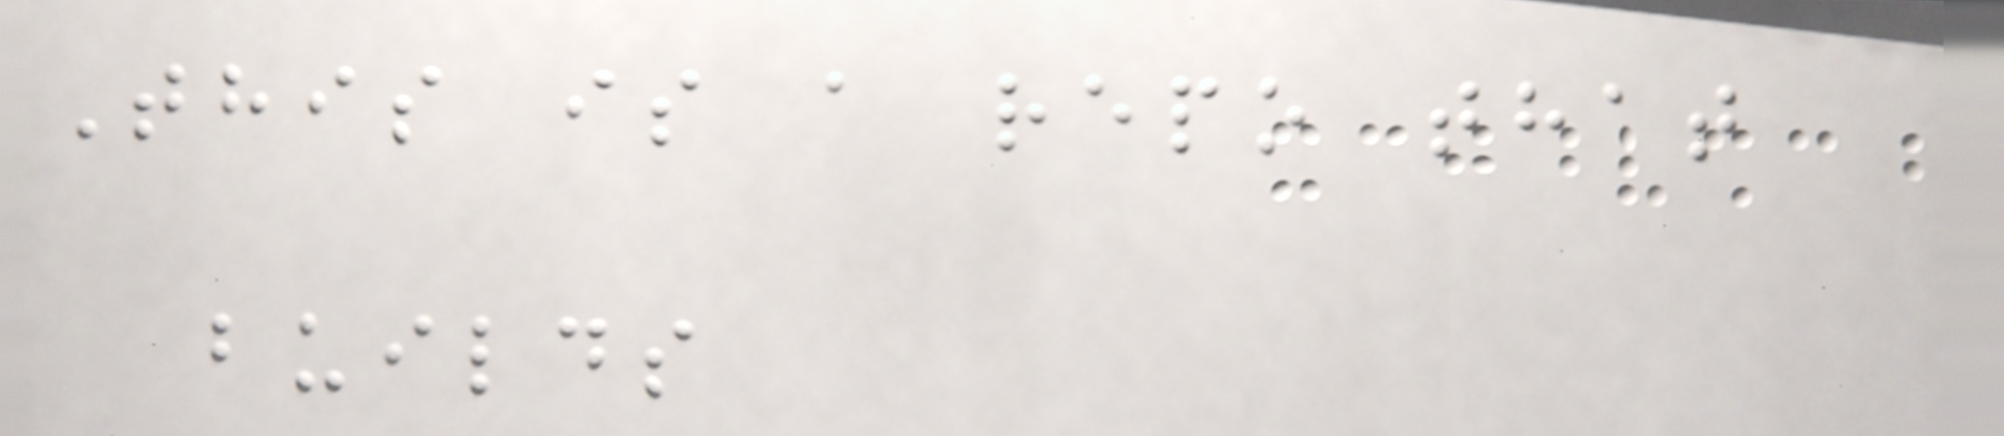This is a repo that
builds
